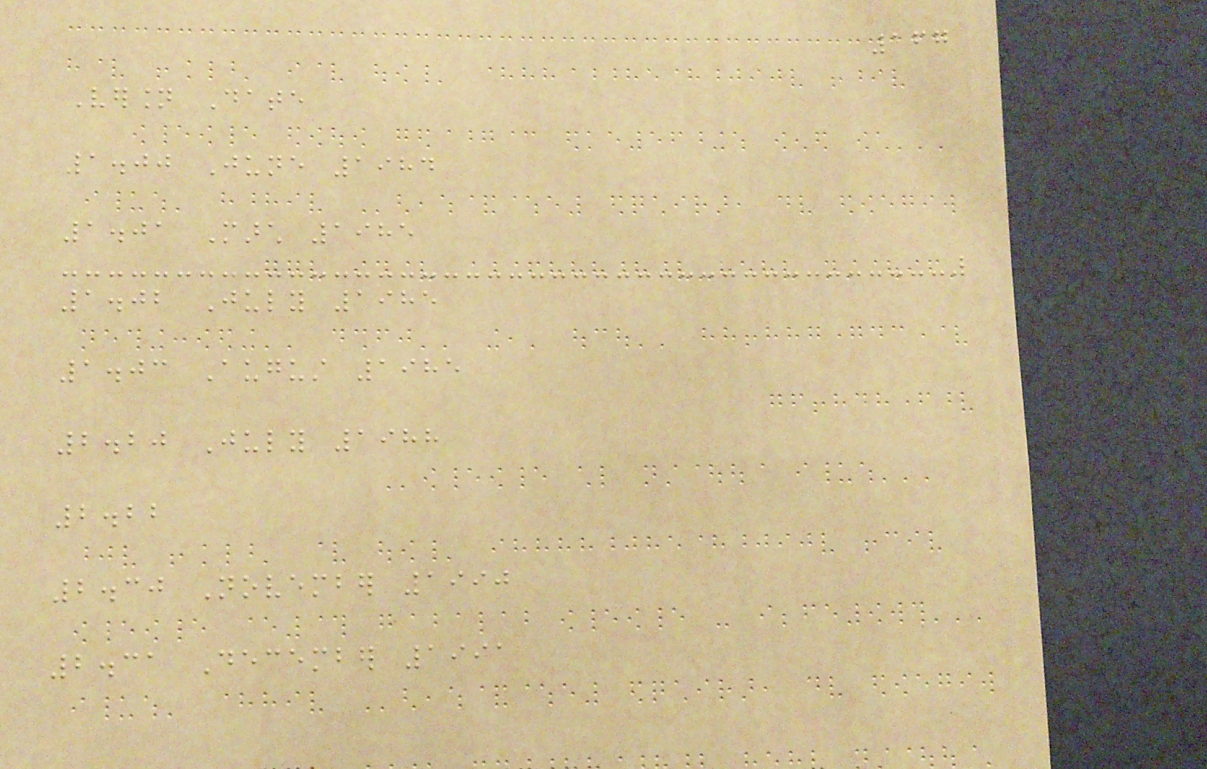167
Version Date
1.00 June 1984
1.01 March 1985
1.02 July 1985
1.03 August 1985
2.20 July 1988
2.22
2.30 November 1990
2.31 December 1991
